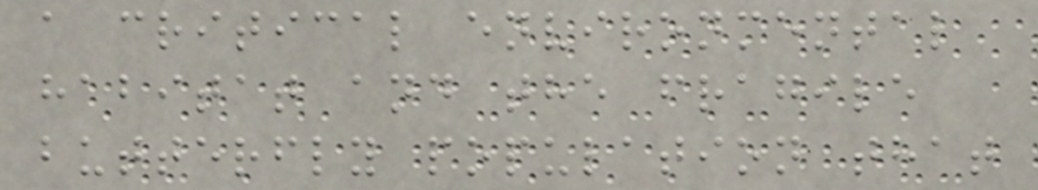a critical environmental
habitat and the fragile
butterfly population that
